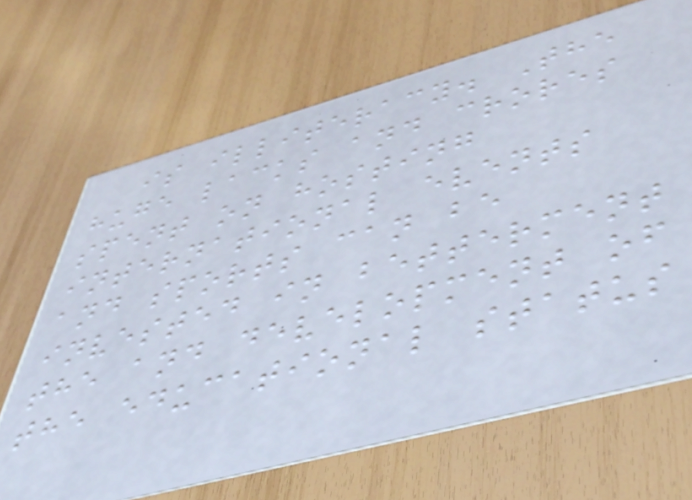is illiteracy. The
huge lacks and crores
spent on hosting
international events
and sports can be
invested in betterment
the and development of
the educational status
